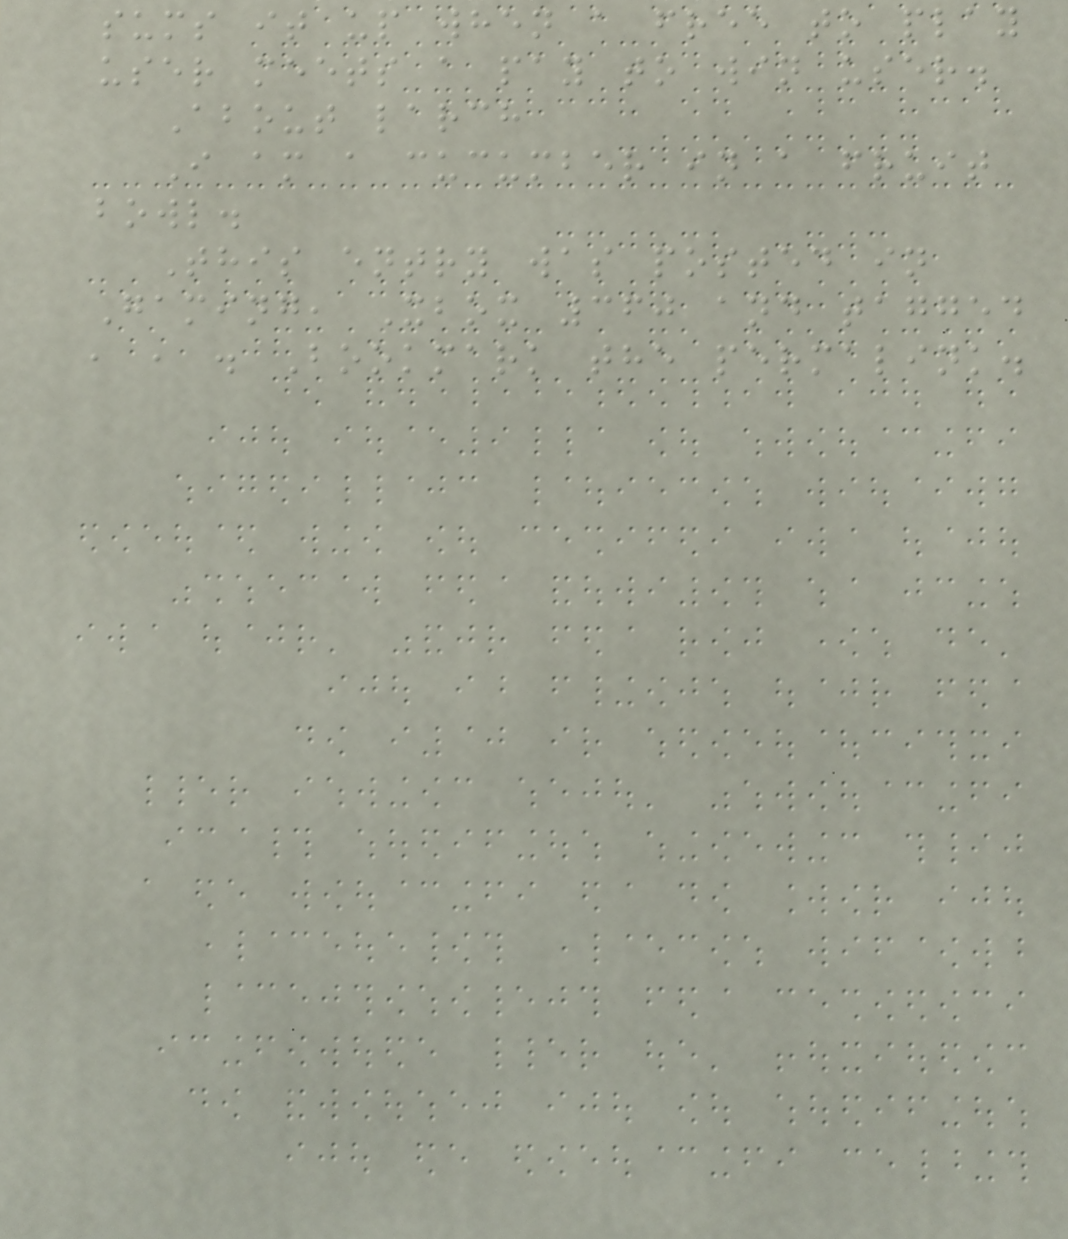sums it up when a free to play
user meets a pay to win user.
About larch
I am a cucumber in a fruit
bowl.
This entry was posted in
Gaming, Xbox 360 and tagged
, , . Bookmark the permalink.
